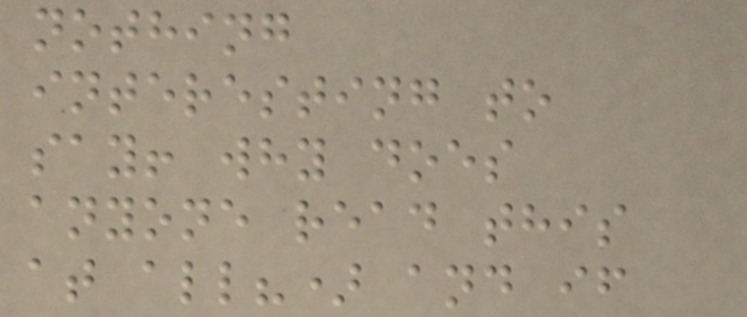nothing
interesting to
say! why does
anyone read this
at all?) and if
